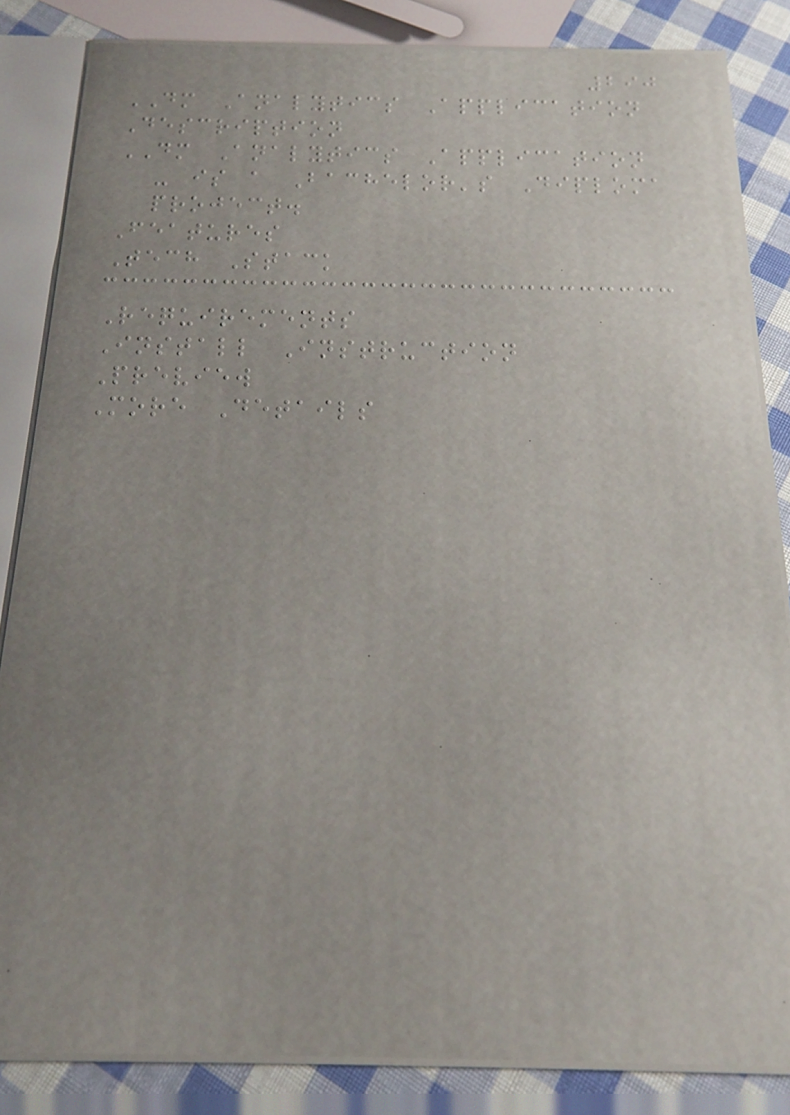290
DM Analytics Application
Description
DM Analytics Application
- is a Bachelor's Diploma
project.
Features
Tech Stack
Requirements
Install Instruction
Preview
More Details
